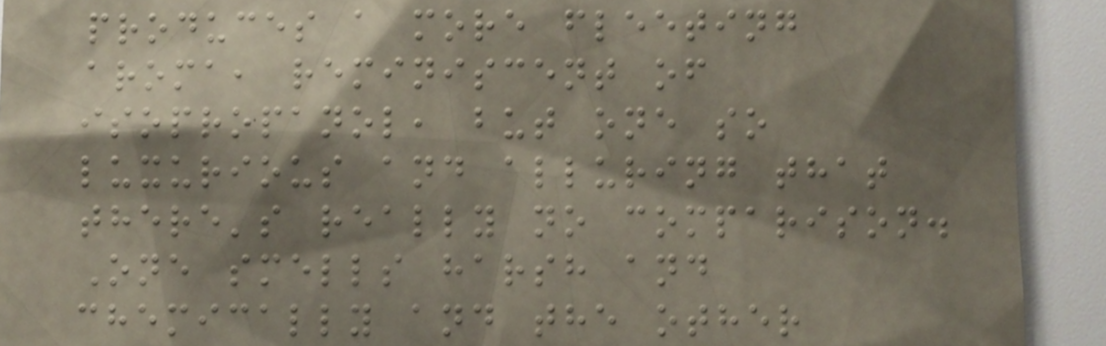produces a more fleeting
aroma, reminiscent of
isopropanol, but one so
luxurious and alluring that
there's really no comparison.
One smells harsh and
chemically and the other
